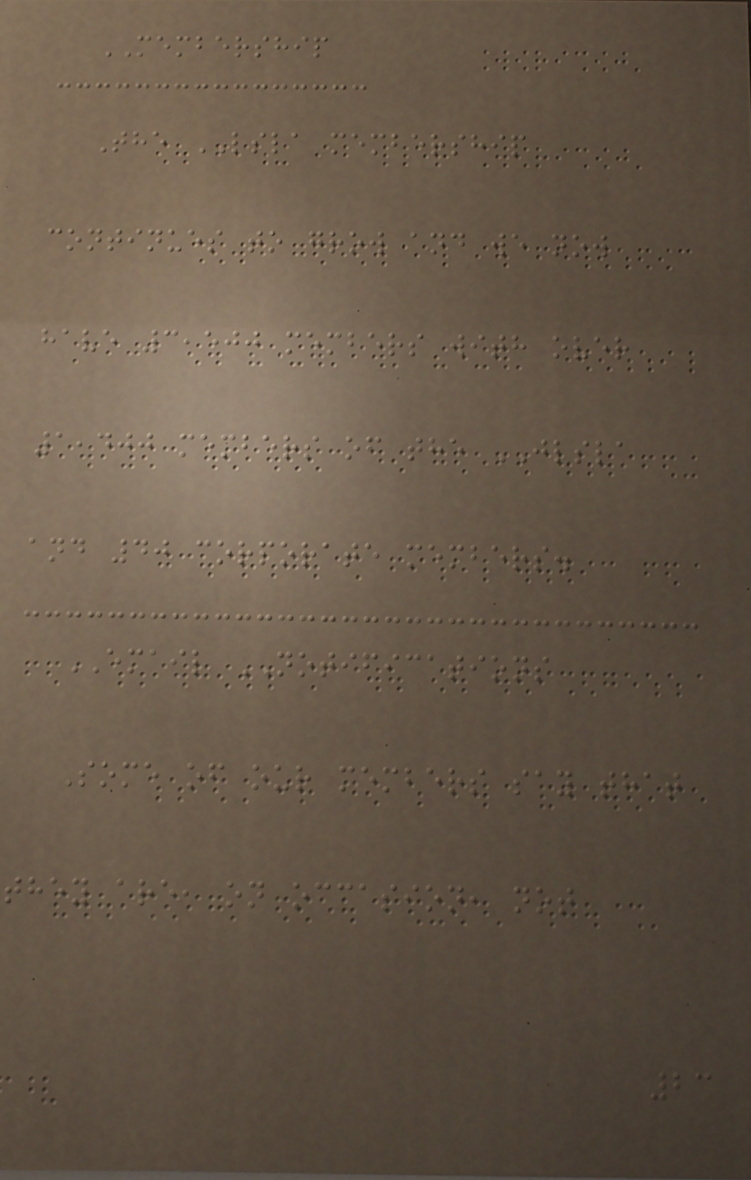MEMBERSHIP
The LSLA membership
continues to grow and we now
have 3,500 members with over
1,400 members of the JLSLA
and 40 corporate members.
EMAIL NOTIFICATIONS
Some of our members say that
they are, on occasion, not
23
